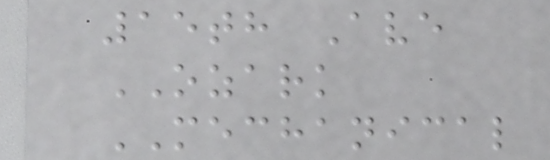15th Ave
OZARK
MECHANICAL
